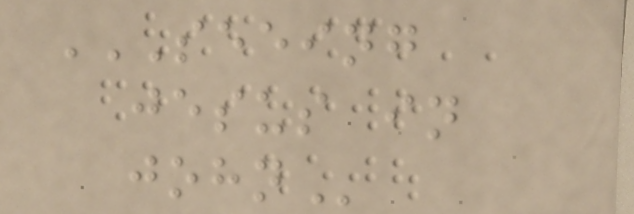SEEING
JESUS IN
JOHN
